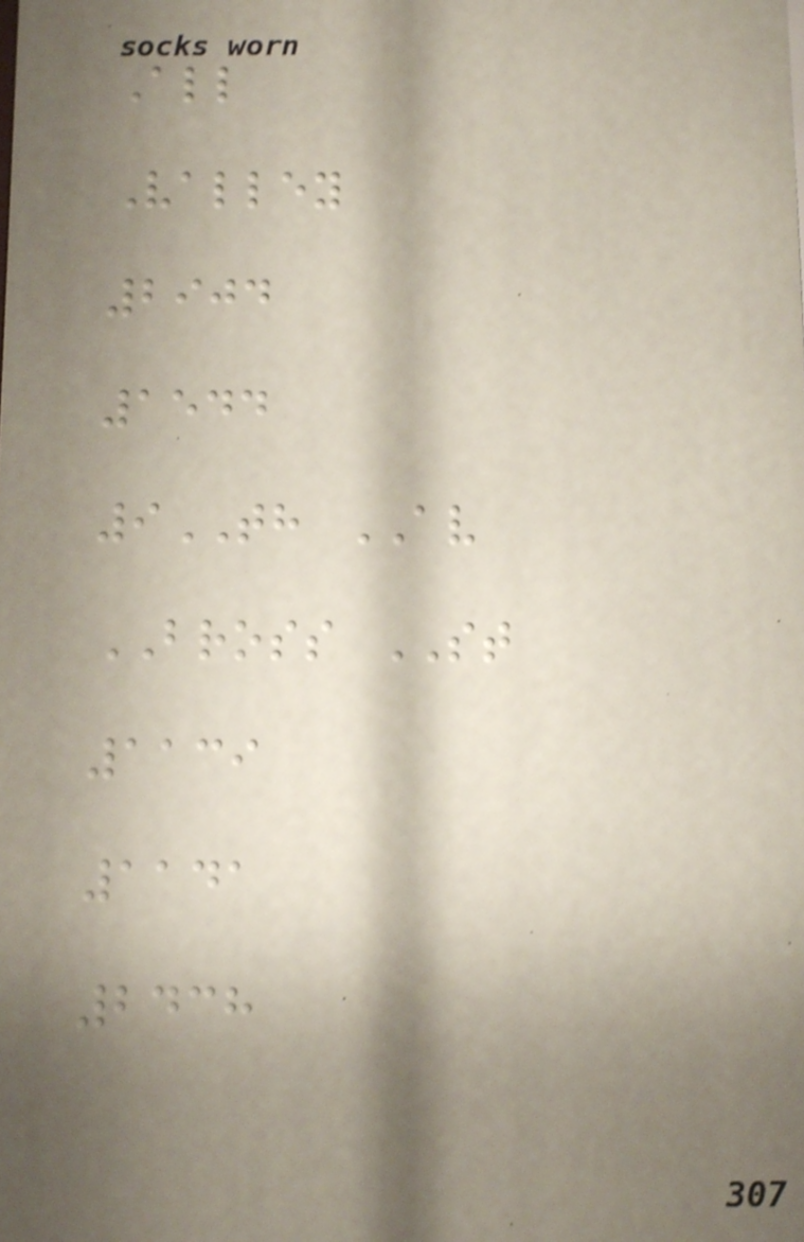All
Valley
2904
1544
9TH AV
BROSS ST
1139
1141
2438
